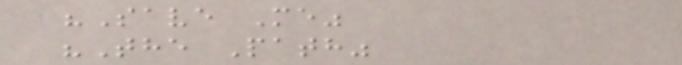"Save Me"
"The Path"
